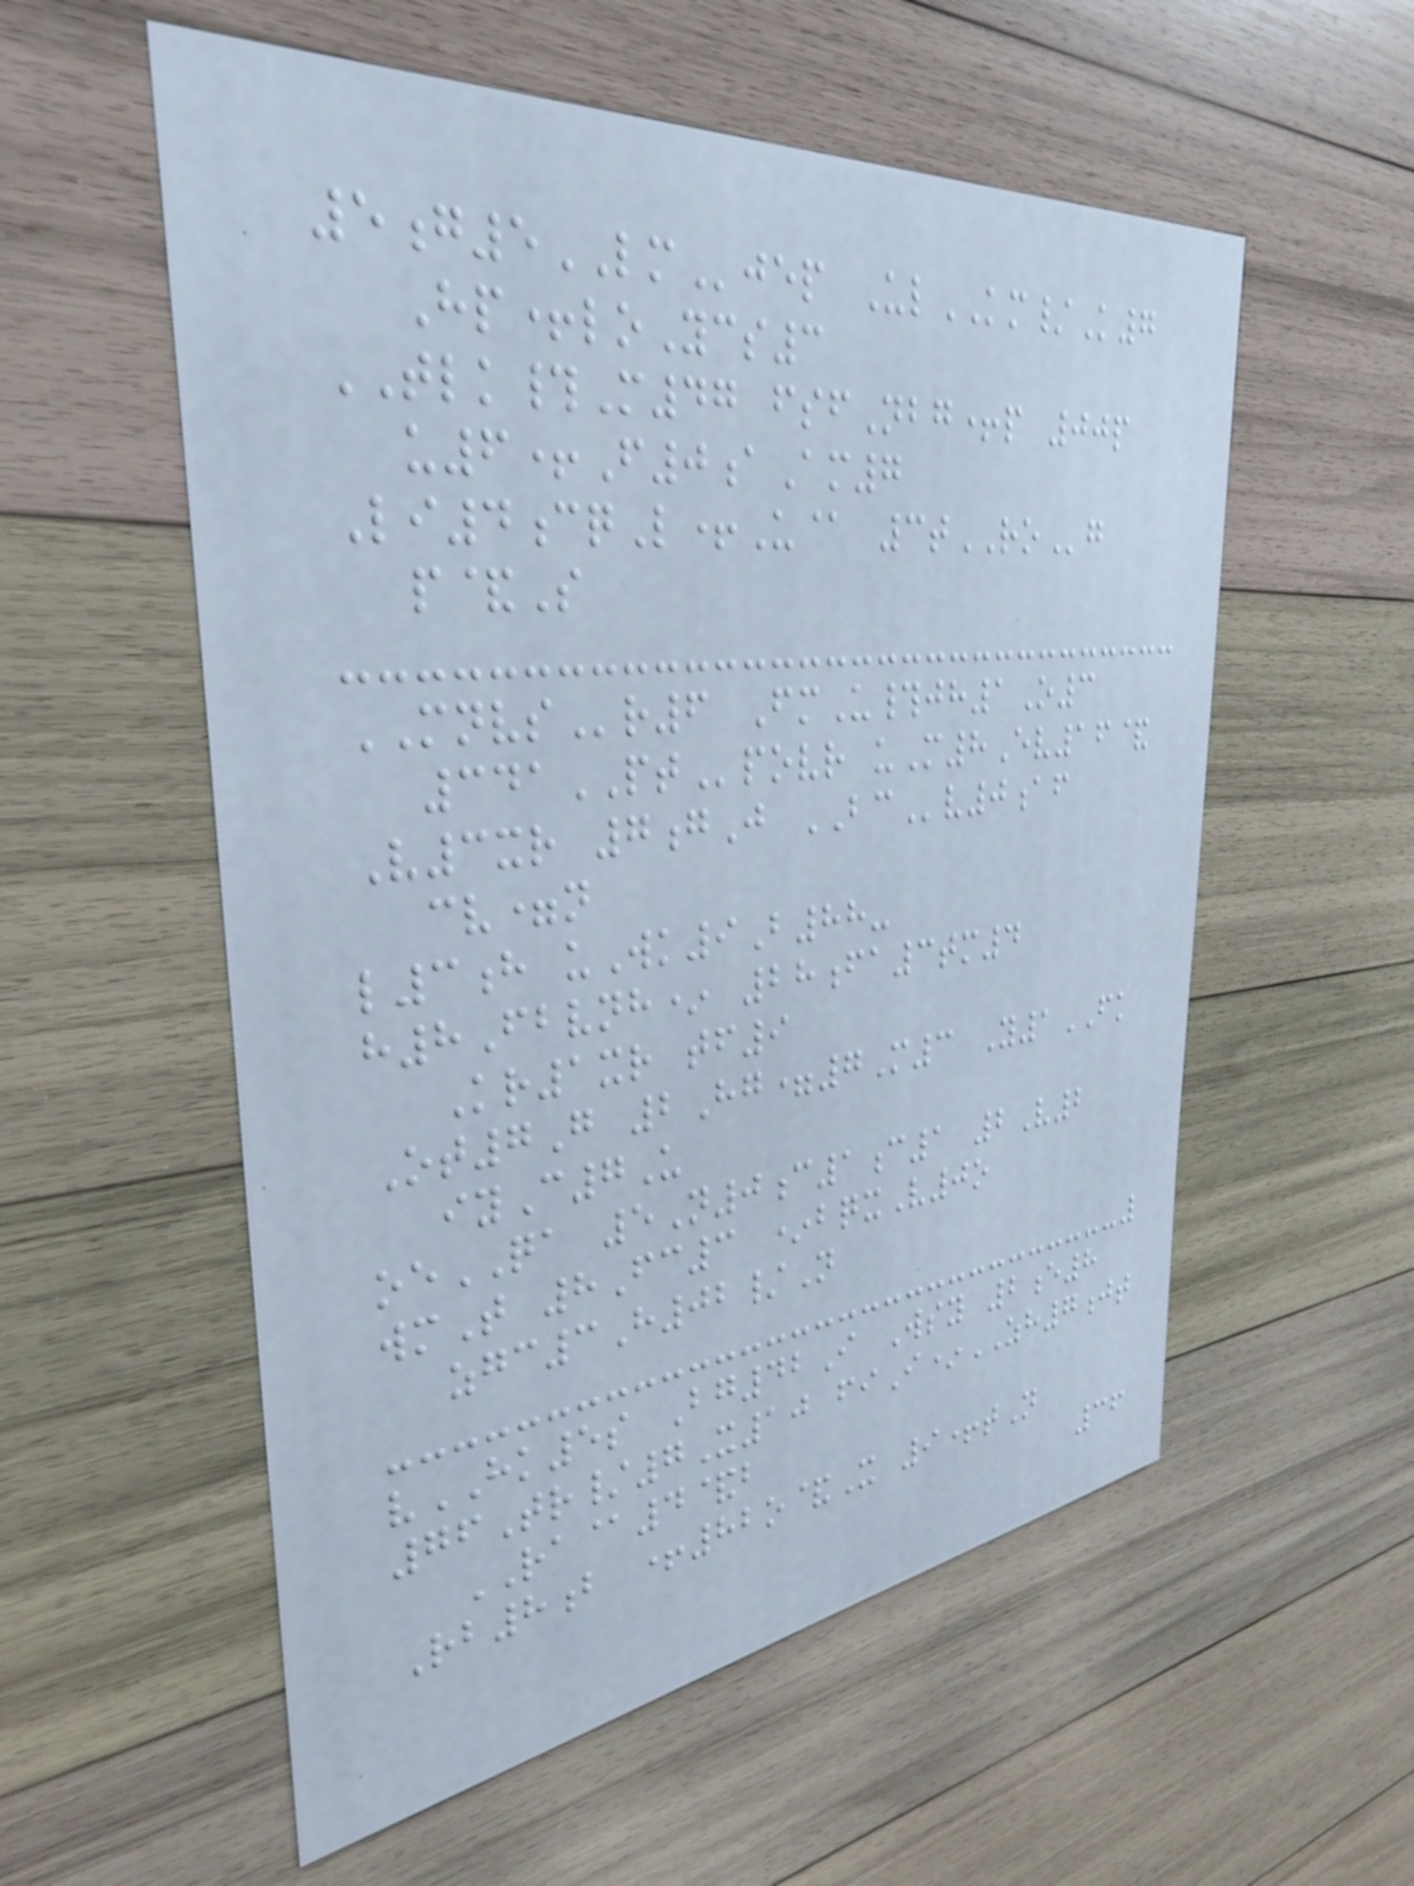5g5LMjep UlKM/K7
Hp+loYcs3
TLK#M47 fsfNbg+p 00p
u6+F0aAm7
Li4cqL+U@ 3tROg
p&S
MNVSr6 FmU#jh1O3
341PTpovr uM8Ev16&
V3xr 7gJ BCv0af
cv=n
l3h uWk9B88-
h8Fbvnh* 28fa3tm4
Kr1xr tf9
Ot7G 2Hg=7M3 Y1FK
iyC7U
oeQA 5N0c1c1 2V2
wmT 8Fc3 *bqxV0o
zgc3H02/N
vHK5s Bg42I Wsy 2e8
76Tr/7X10 fiI*ZH7jt
RA@4&b
Rb8b +82o&X 9+tN
36
